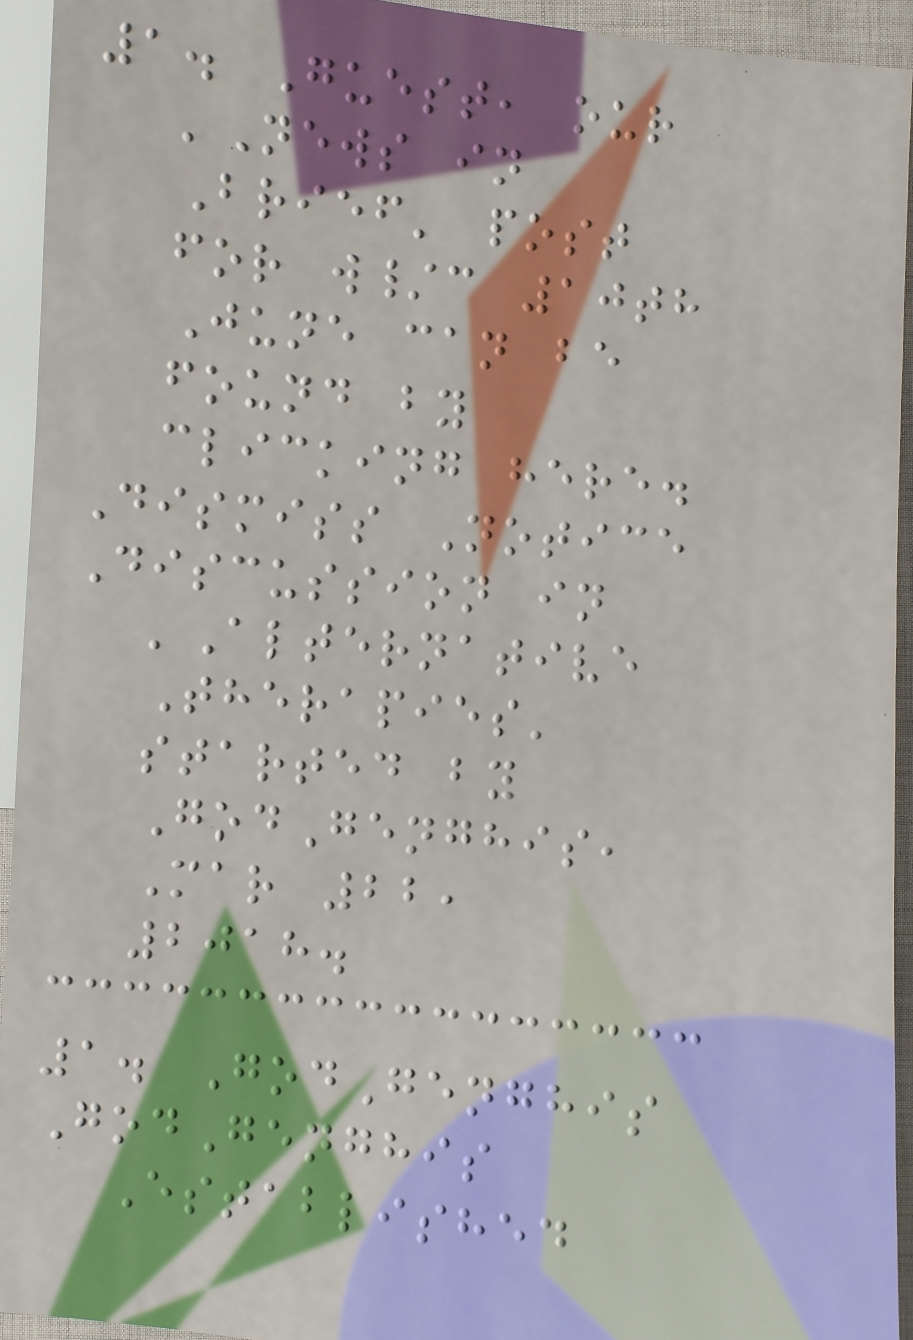1. Guest, our
'News in
Brief' post
for w/c 10th
June can be
found by
clicking here.
Dismiss Notice
Discussion in
'Alternative
Therapies'
started by
GodGenghis,
Mar 22,
2018.
1. GodGenghis
GodGenghis
Established
